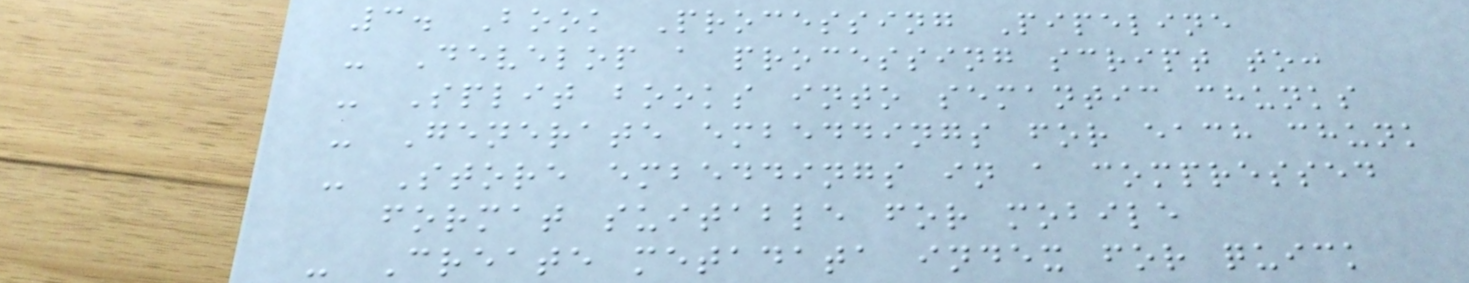3. Book Processing Pipeline
- Develop a processing script to:
- Split books into semantic chunks
- Generate embeddings for each chunk
- Store embeddings in a compressed
format suitable for mobile
- Create metadata index for quick
